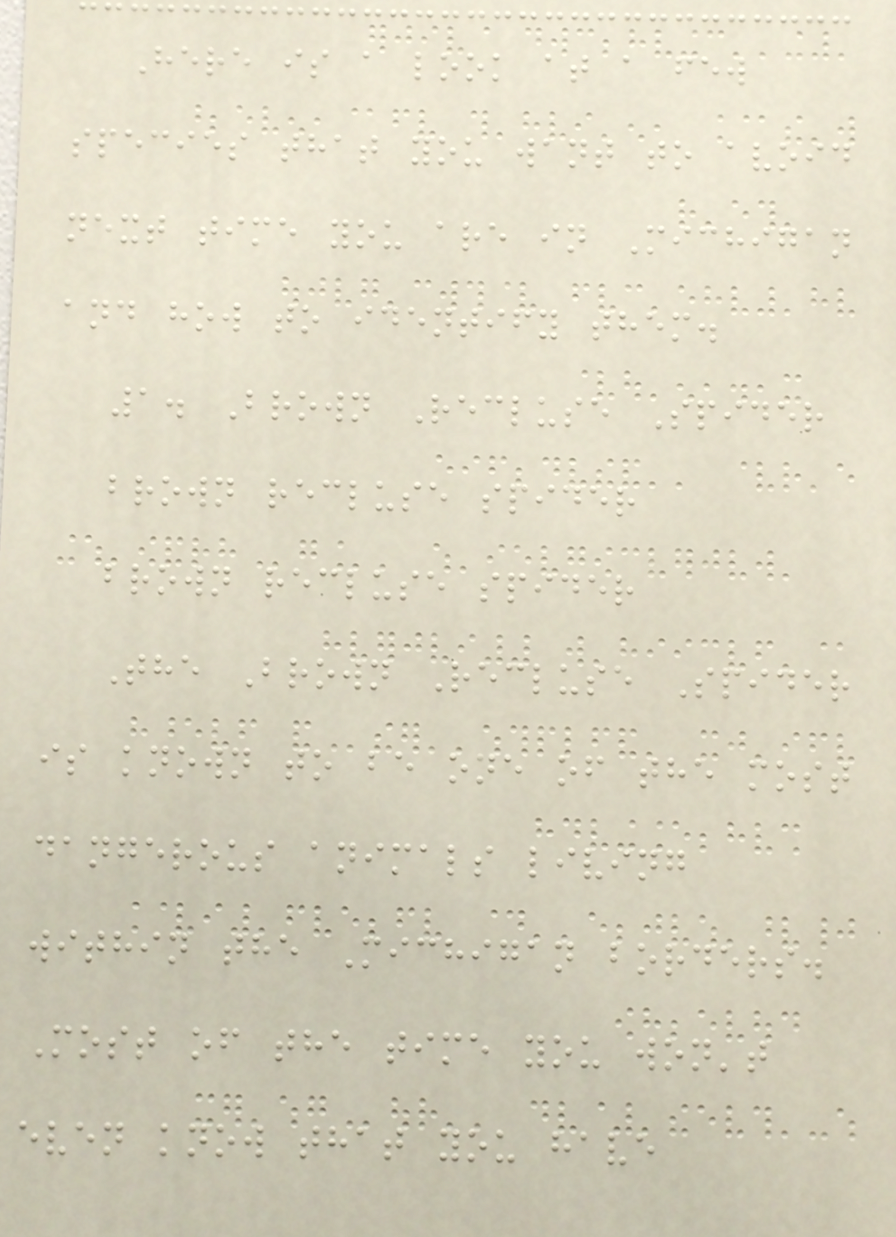Here is a look at a few
species that you want to avoid
next time you are in Michigan
and how to identify them.
1. Brown Recluse Spider
brown recluse spider
brown recluse spider
The Brown Recluse Spider
is known to be one of the most
dangerous animals living
within the Michigan borders.
Most of the time you won't
even know that you have
